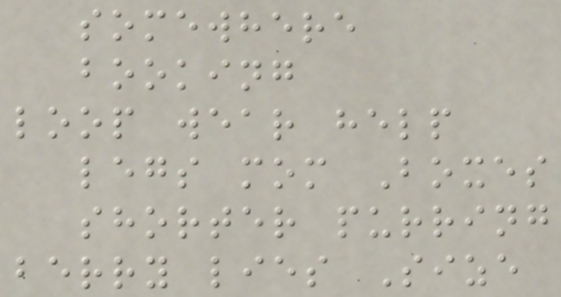somewhere
booking
loop wear help
legs mom Boxes
shorter purring
berry lies Size
